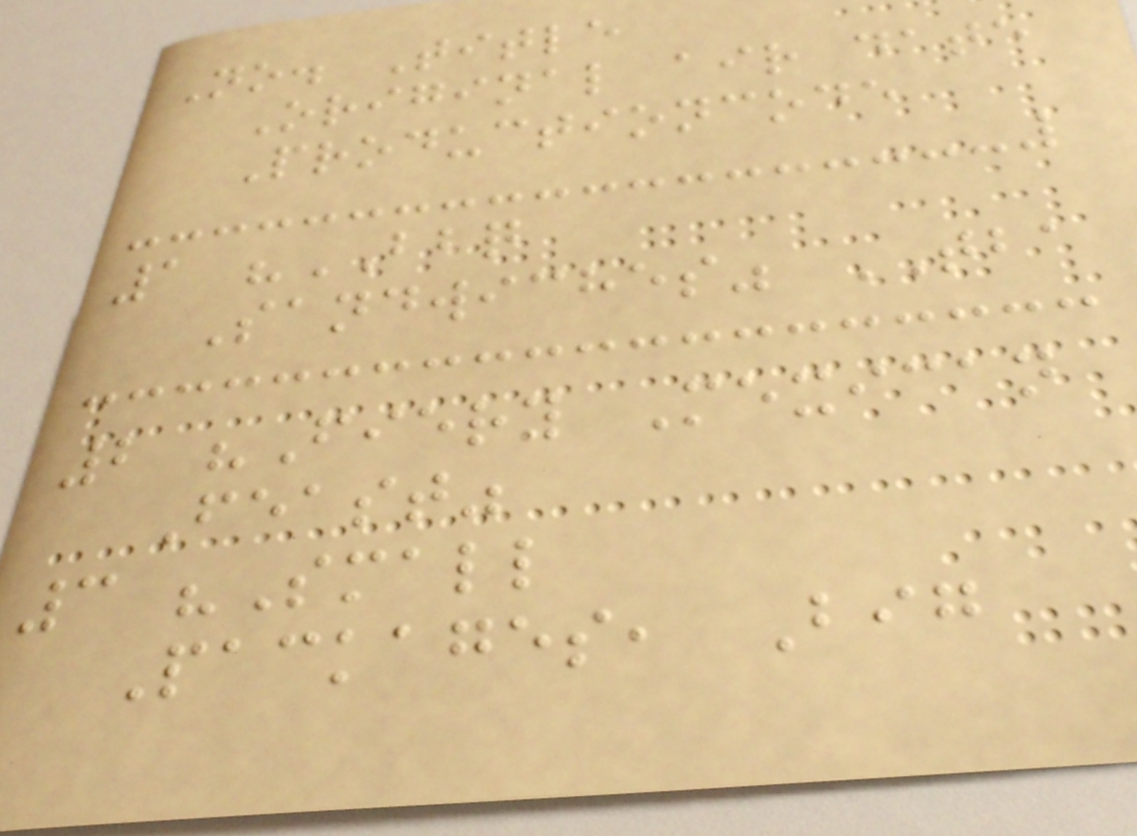No. Title
Original air date
Productioncode
1 "BBQ
Sandwiches" TBA
2 "Fiery Mexican
Feast"
3 "Small
Packages, Big
